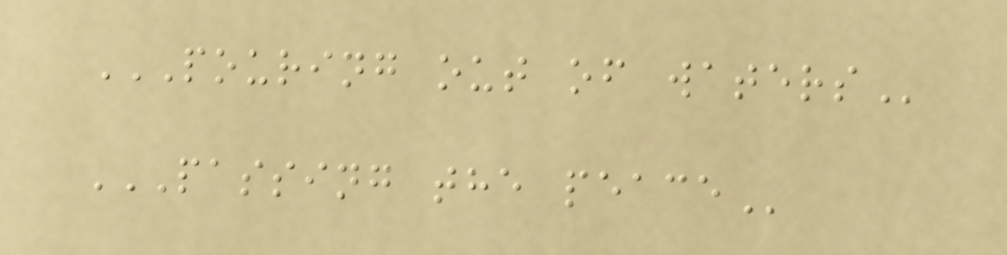POURING OUT OF WATERS
PASSING THE PEACE
